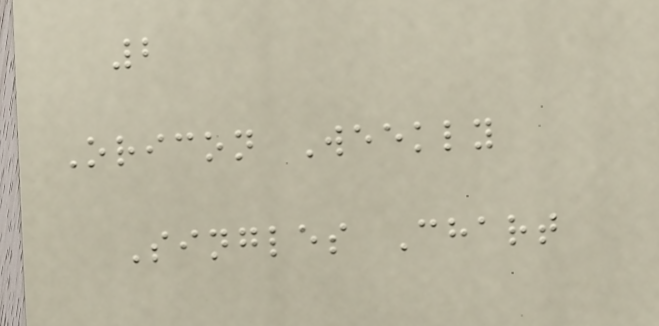2
Oricon Weekly
Singles Chart
